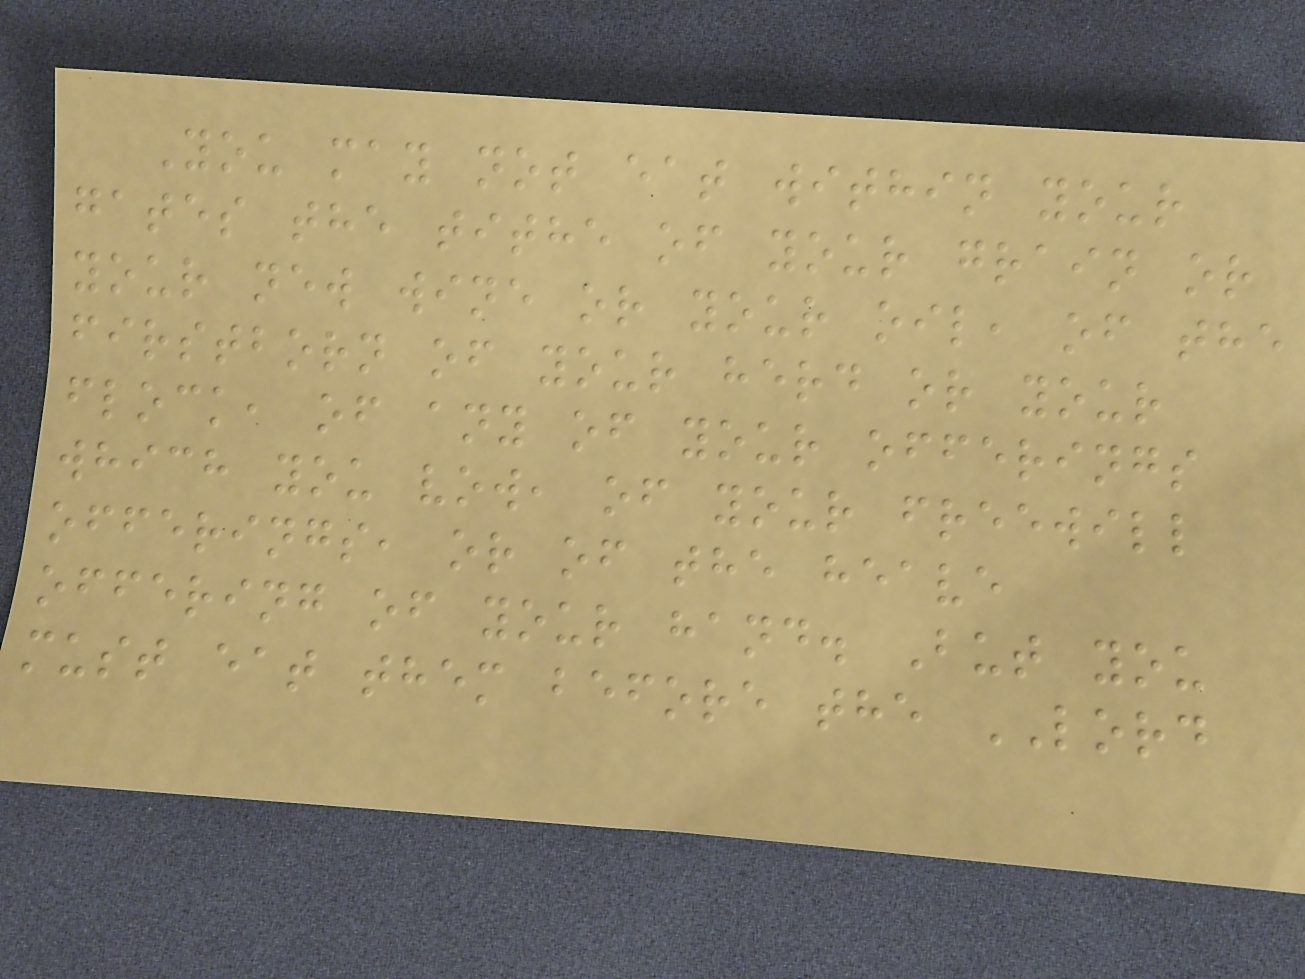You may not eat within your
gates the tithe of your grain or
your new wine or your oil, of the
firstborn of your herd or your
flock, of any of your offerings
which you vow, of your freewill
offerings, or of the heave
offering of your hand. But you
must eat them before the LORD
